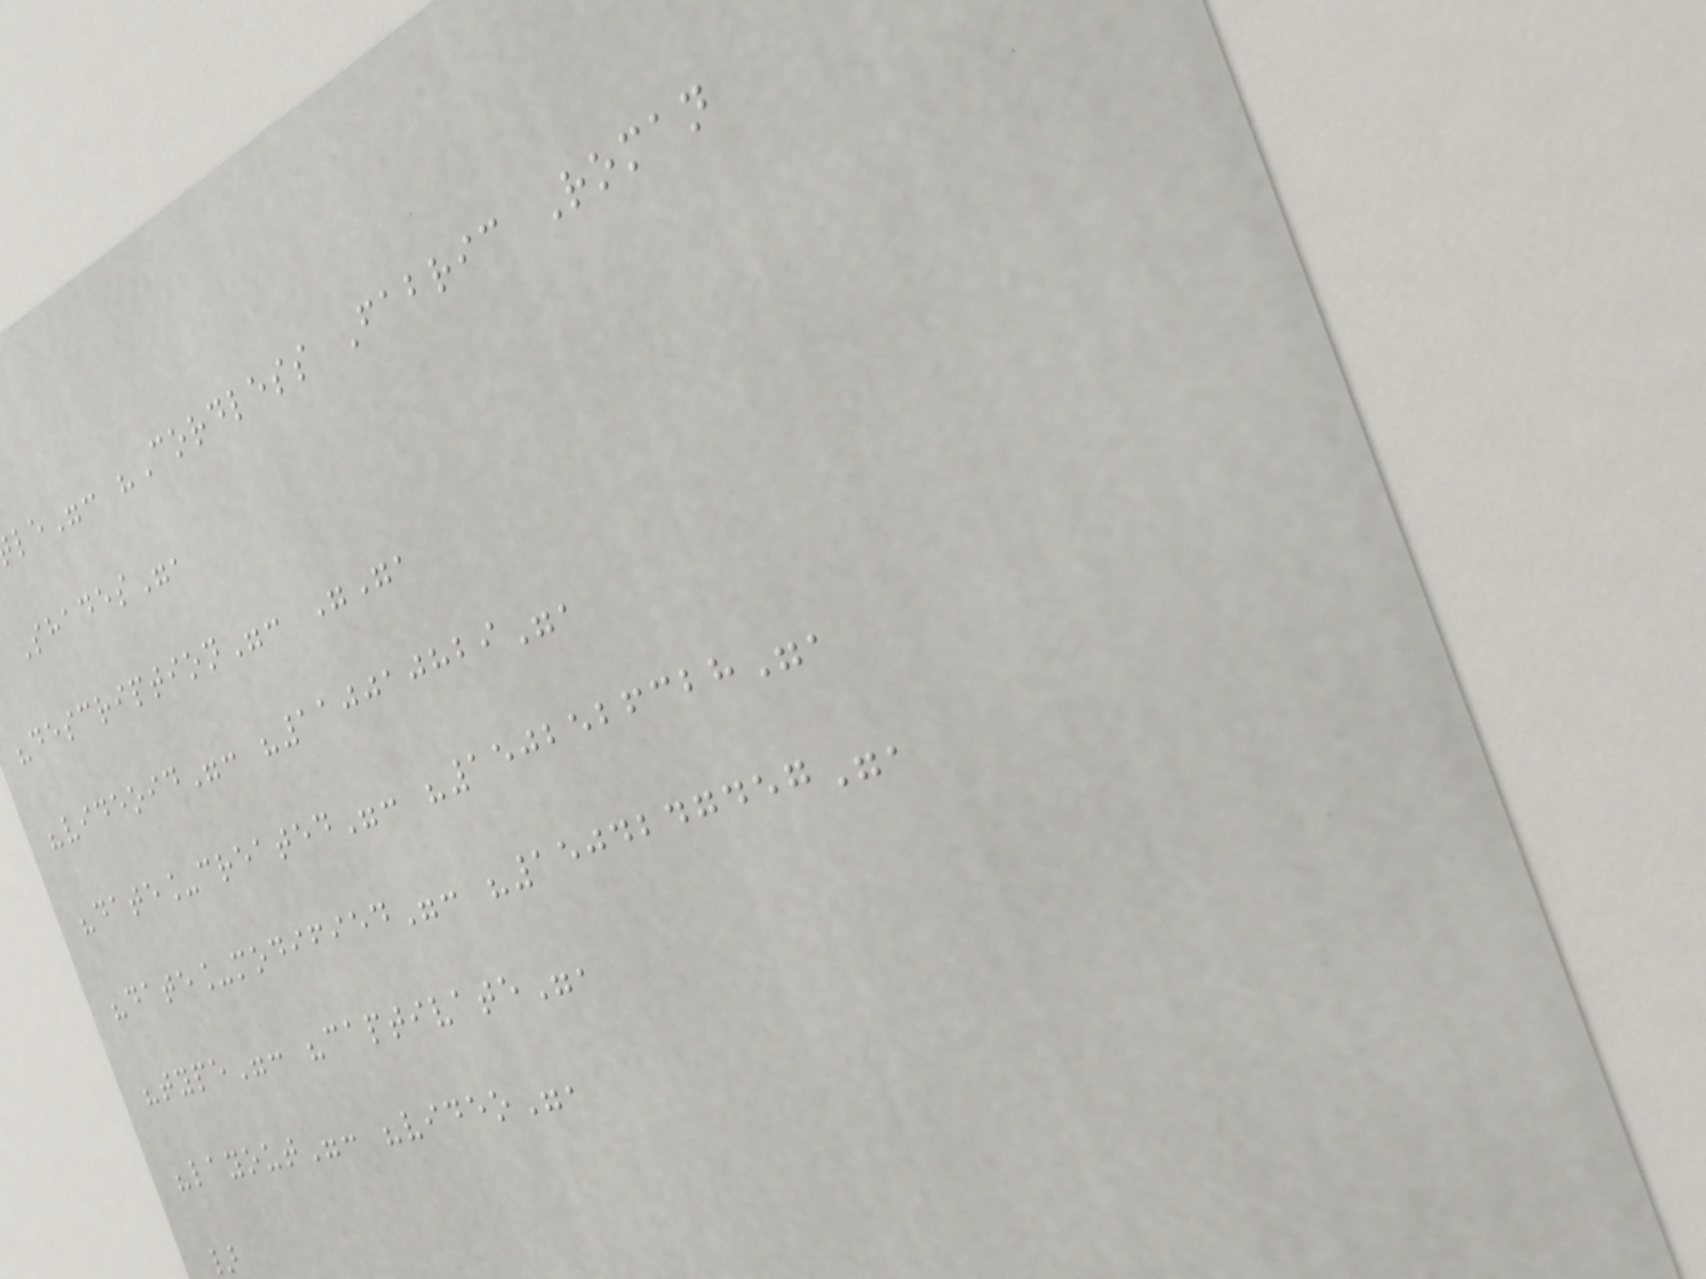le": "Cordless Fabric Roman
Shades",
"description": "",
"videoid": "110010829",
"date_created": "1502526328",
"date_modified": "1504247457",
"type": "captivate",
"layout": "video",
}
